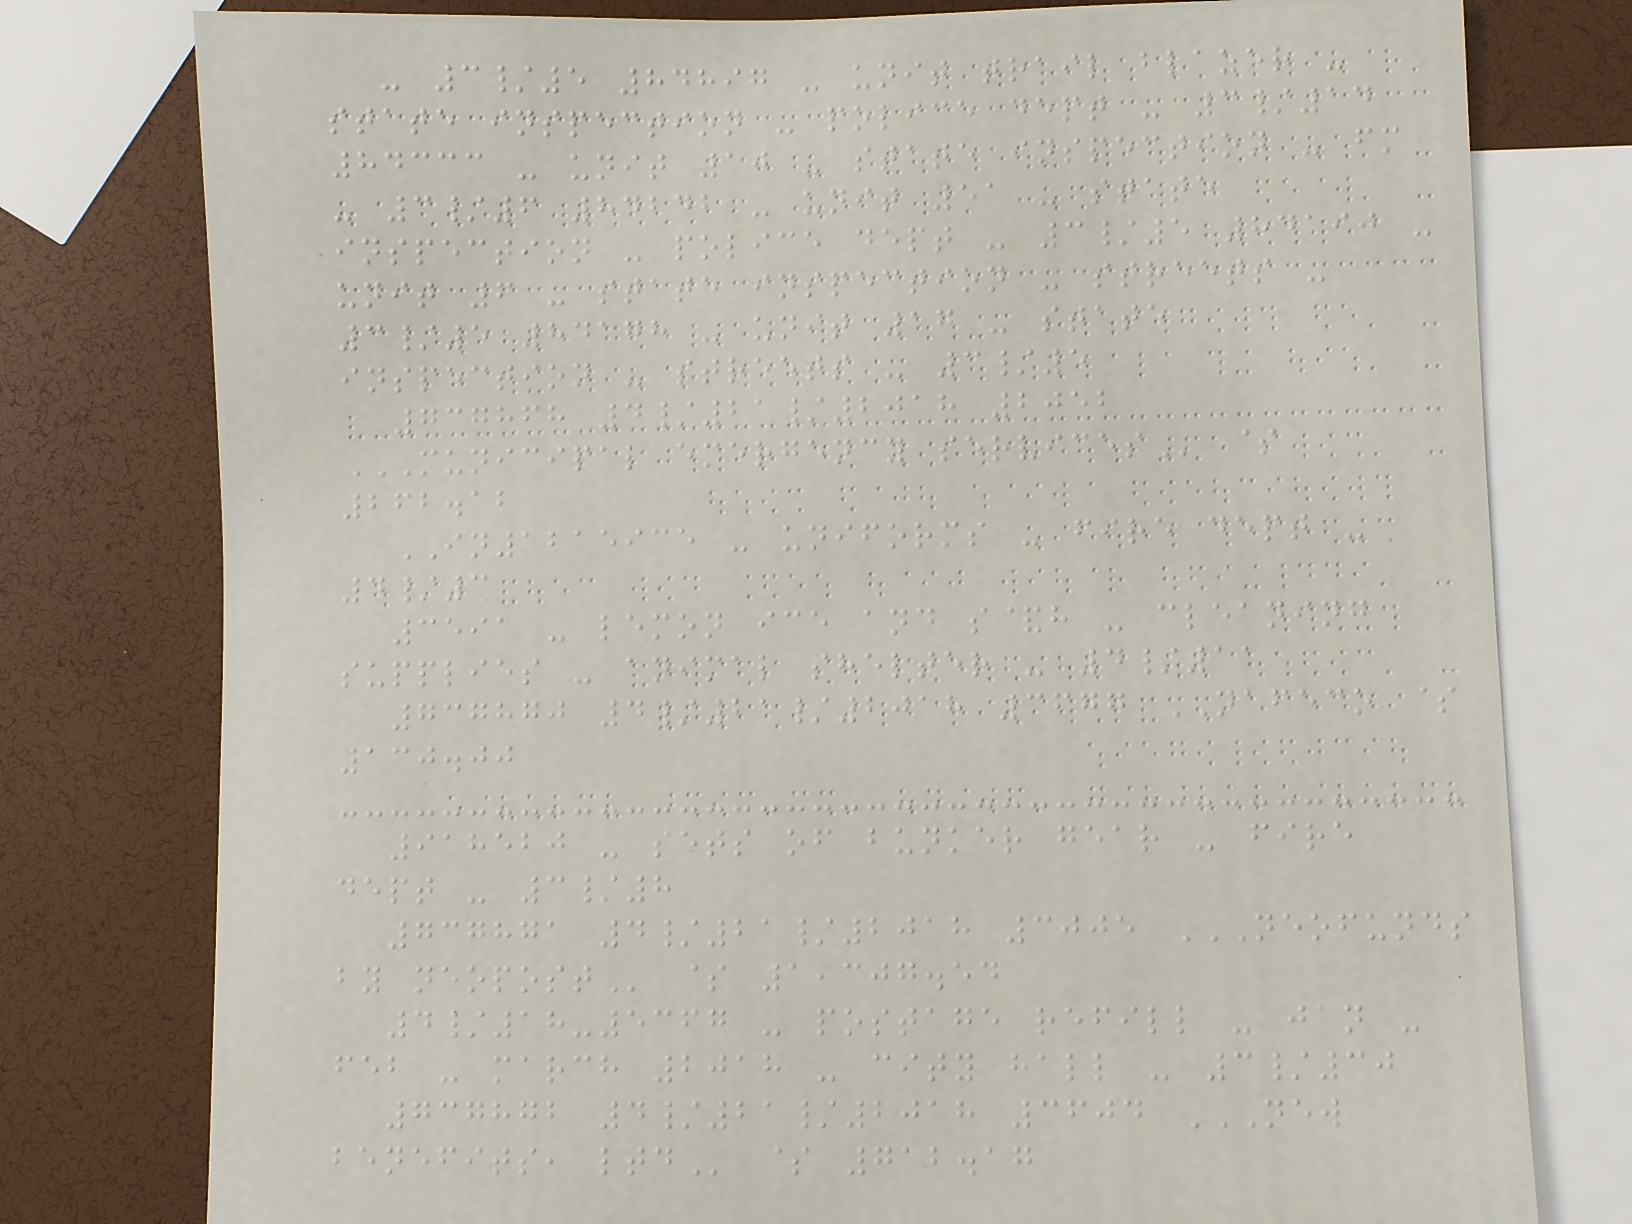- 3/5 84897 - unit trail blazer -
state inspection - police dept - 3/14
84333 - unit 10 - state inspection - fm
- 3/6 84242 - unit 51 - state
inspection - police dept - 3/5 84190 -
unit 6 - state inspection - streets -
3/5 84178 - unit 17 - state
inspection - streets - 3/5
737868 4/21/2018 2052
MUNICIPAL EMERGENCY SERVICES $
262.12
IN1215935 - uniforms - fire dept -
4/3
3591 - lemon ice and s&h - cleaning
supplies - animal shelter - 4/11
737870 4/21/2018 3677 NAFECO $
130.00
918520 - sets of bunker gear - fire
dept - 3/8
737871 4/21/2018 3005 NEOFUNDS
BY NEOPOST $ 1,307.54
4/18-5367 - postage refill - jan -
feb - march 2018 - city hall - 3/30
737872 4/21/2018 3604 NEW
BENEFITS, LTD $ 712.17
